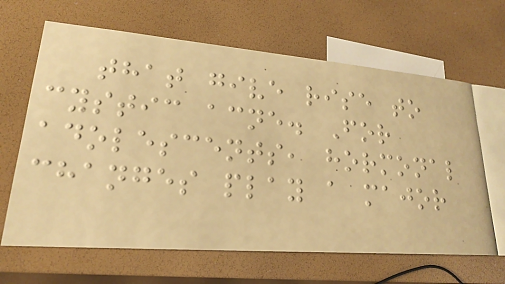that give rise to
cystic acne. For
adolescents, hormonal
changes play a major
